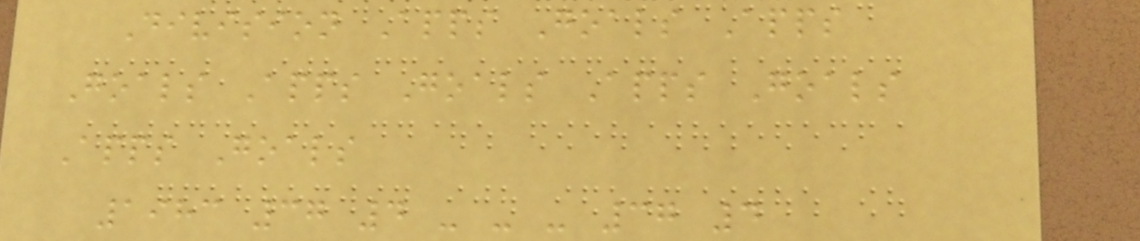Division Apps Goals Apps
Goals Apps Goals Apps Goals
Apps Goals
1983 37 4 - - - 37 4
